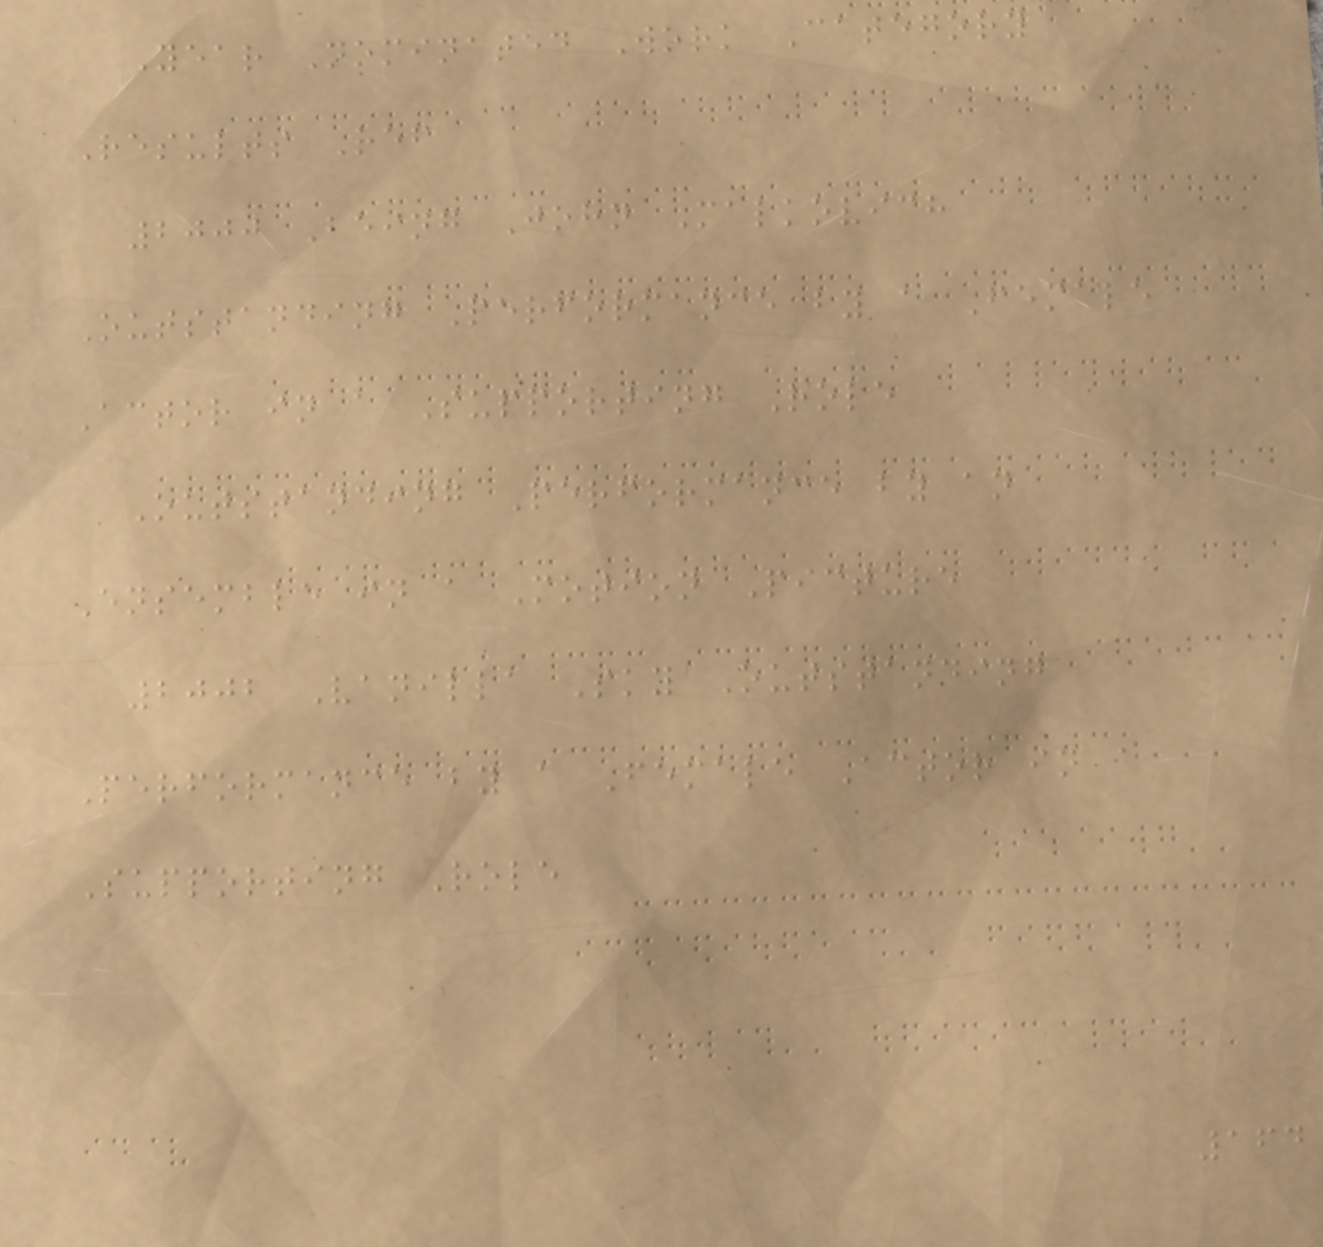Year Nominated Work Category
Results Ref
2000 Being John Malkovich
Outstanding Performance by a Female
Actor in a Supporting Role
Outstanding Performance by an
Ensemble in a Motion Picture
2002 Vanilla Sky Outstanding
Performance by a Female Actor in a
Supporting Role
164
